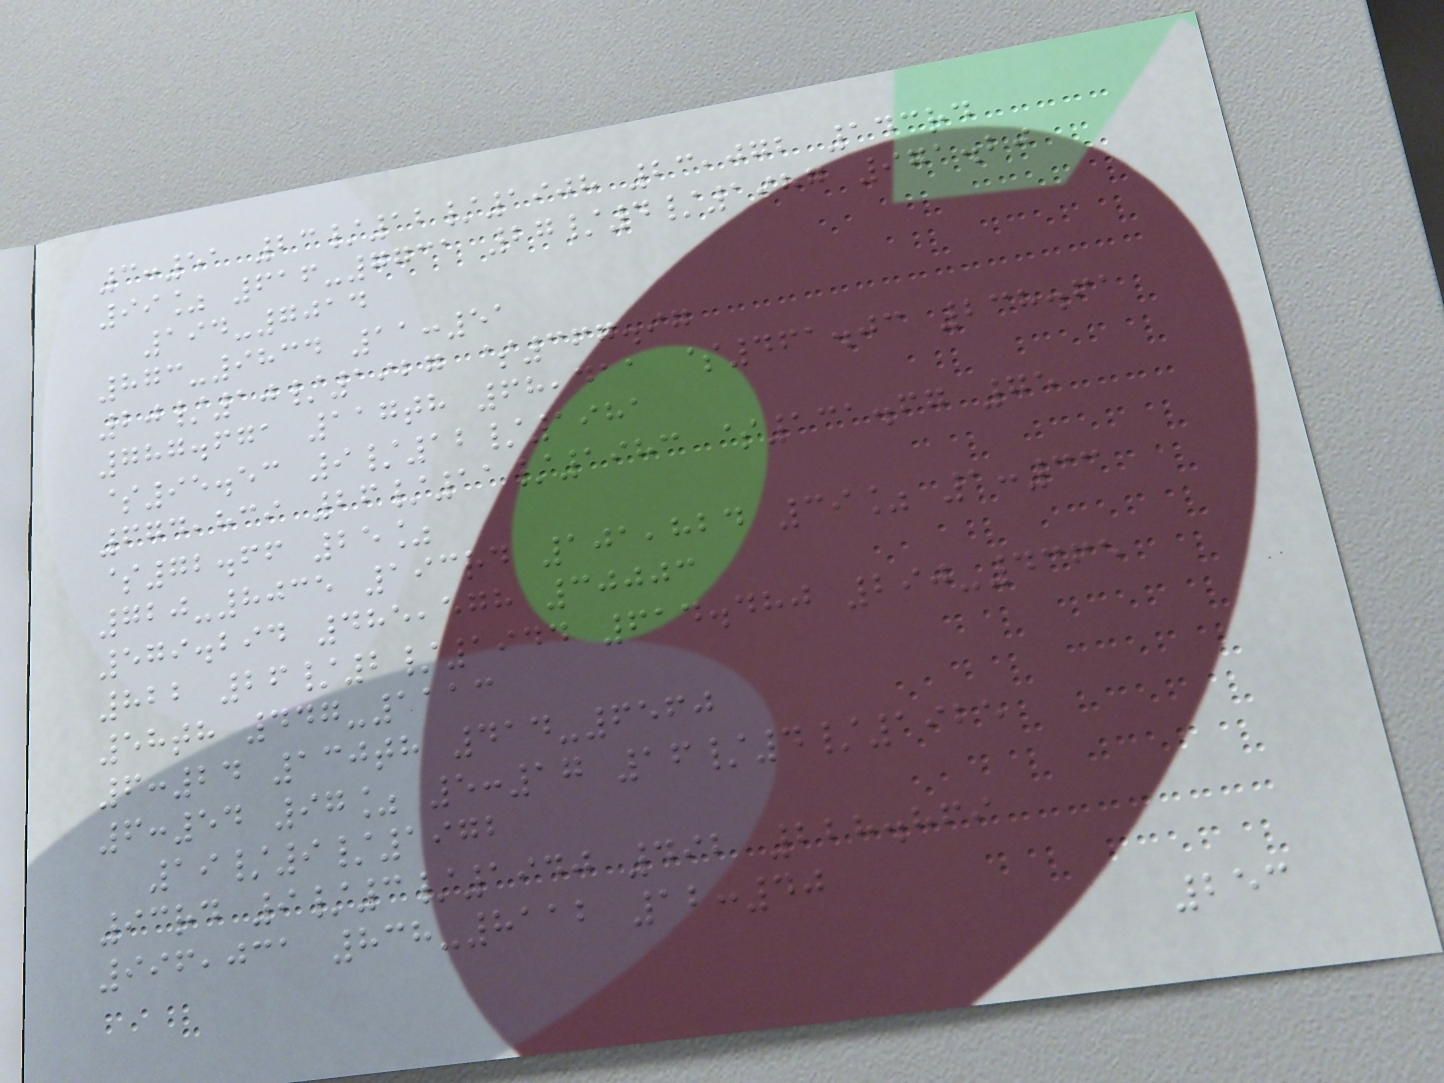3:51 23/12/1908 23,072 143rd
99% 616-7731 27/4/1987 971.20
194-7014
873-9834 11:51
20/10/1927 $367.97
787.671 117th 68,411 $461.03 238.61
$95.53 9/12/1981
674,839 26/11/1983 $131.67 75
$72.66 25%
720-8035 193rd 101,824 39% 1:33
579.294 485,578 30003
822 26/2/1944 614.480 290-4365
58th 447-1113
6:24 130th 414-6560
6:54 97% 5:17 16/4/1925
19/9/1972
93rd 9/3/1940 492 228.869
996,031 838-8112 12:40
253
